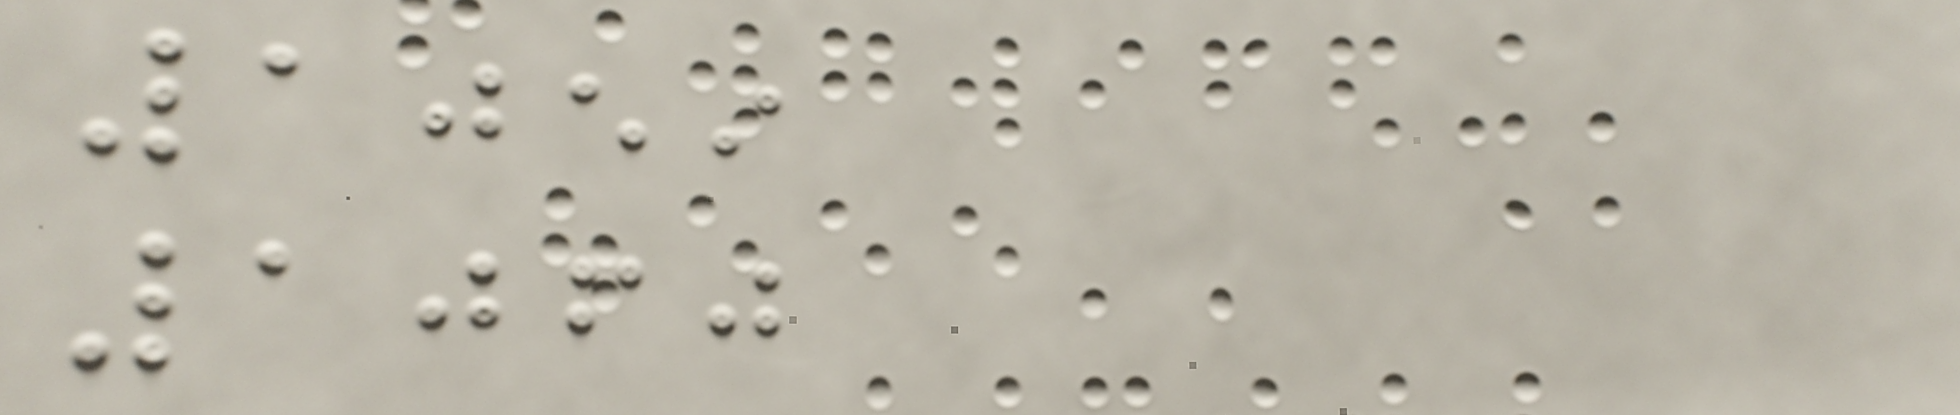1059
1060
